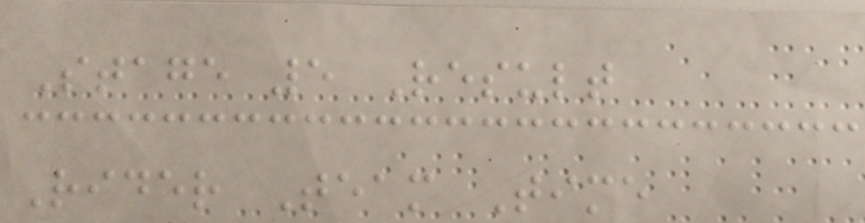Stage 5 Result
Rider Team Time
